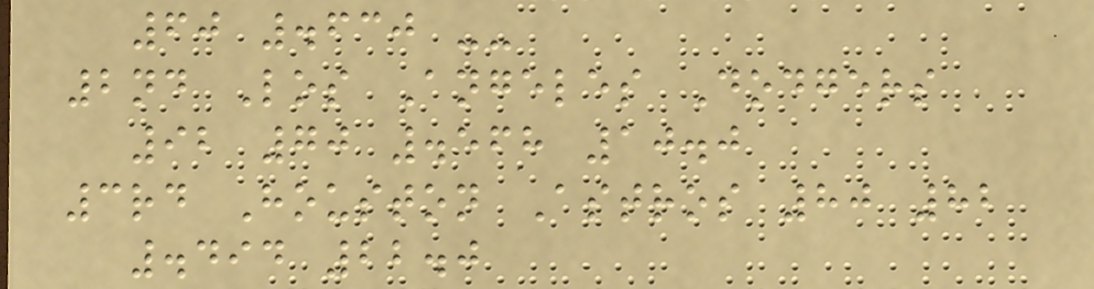60 .630 --
2nd Los Angeles Dodgers
92 70 .568 10.0
3rd Houston Astros 80 82
.494 22.0
